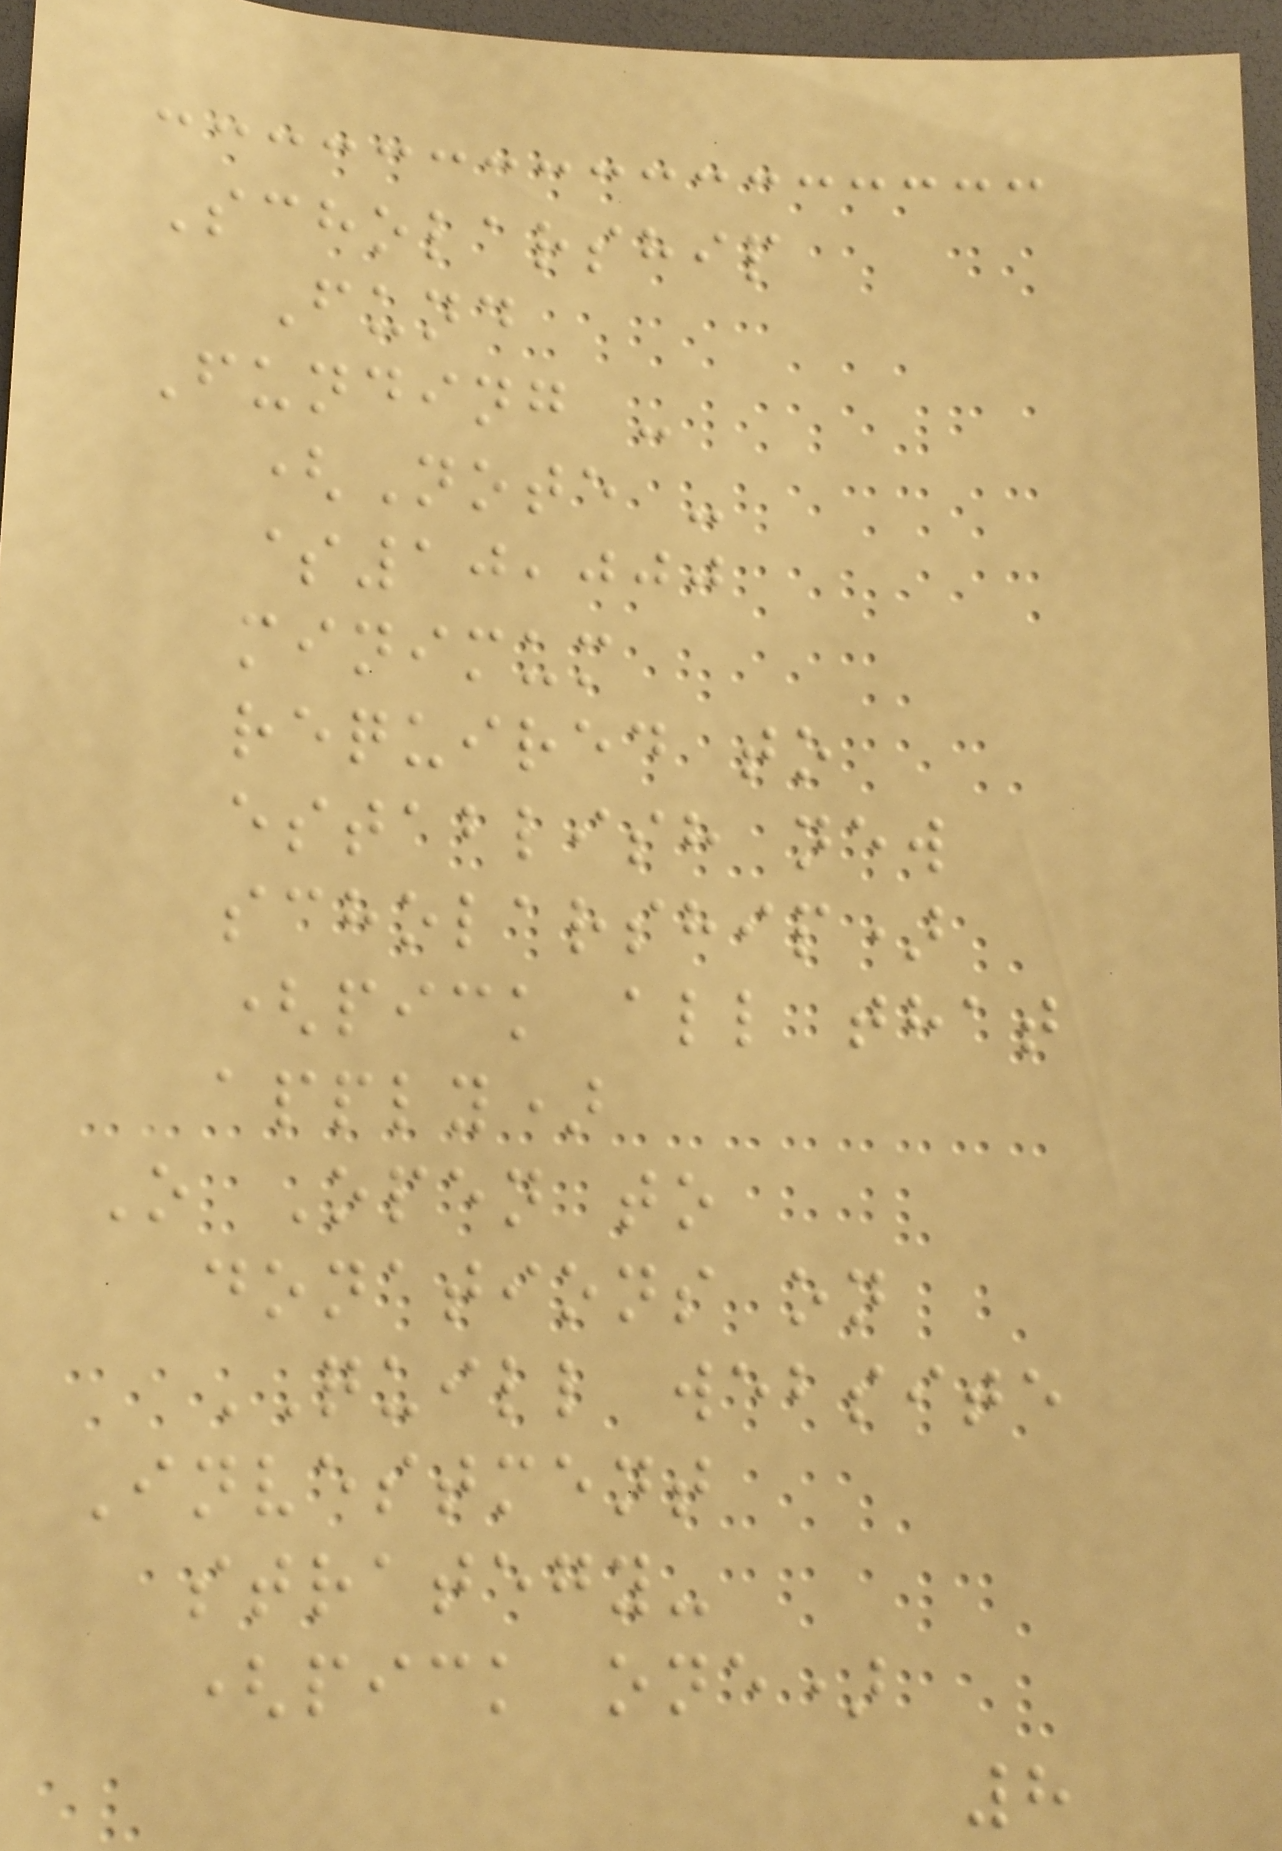Scholarship
Fund
Funding -
(Note -
$10,000
minimum
required to
establish new
scholarship)
(pick all that
apply)
O Open to
donations on
QUILL website
Investment
strategy-
(pick one)
8
